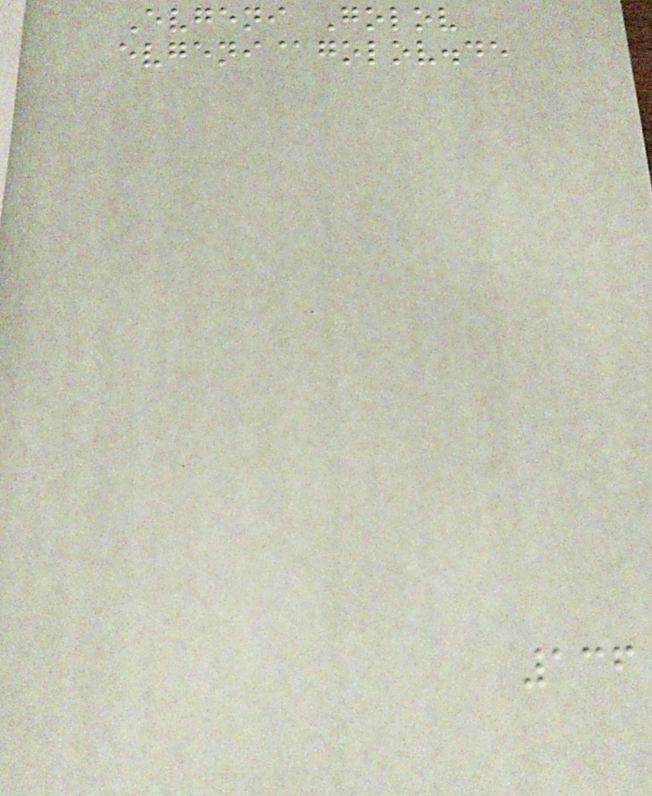Evgeni Golov
evgeni@golov.de
136
